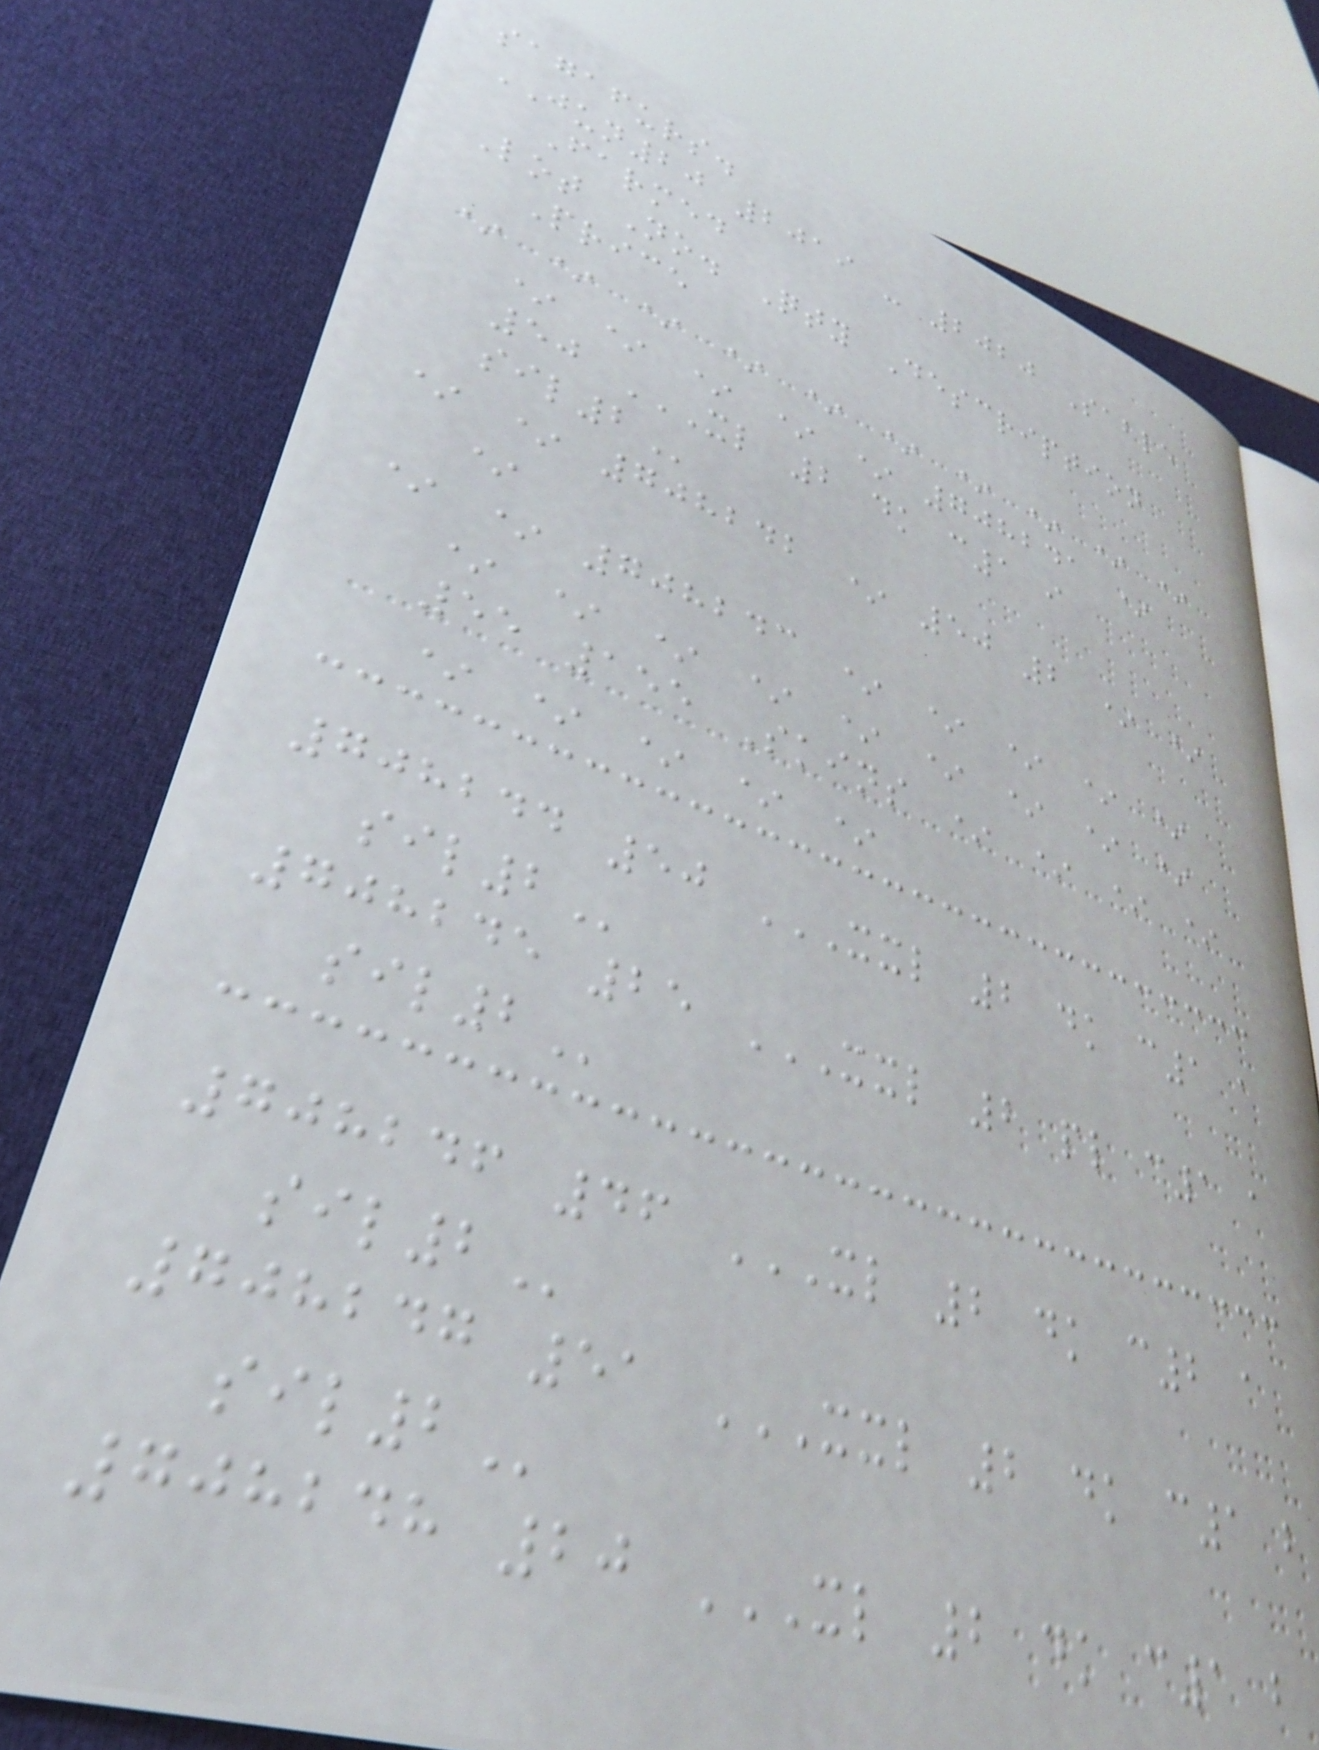sagafurs.
JUN20 2019 - 2020 Sable
Farmed
Lot No. Qty Description
Price
* * * * * * * * * *
* * * * * 708241 *
50 XL 2 DK C1 I
SIL2
* * 708242 * 50 2 * *
*
* * 708243 * * * * *
* * * * * * * * *
55 155 Skins * * * *
* * * * *
708244 50 XXL 2 DK C1 A
SIL2
708245 25 XXL 2 PL C1 A
SIL2
708246 46 XL 2 DK C2 A
SIL2
708247 51 XXL 2 DK C1 B
SIL2
708248 20 XL 2 DK C1 B
